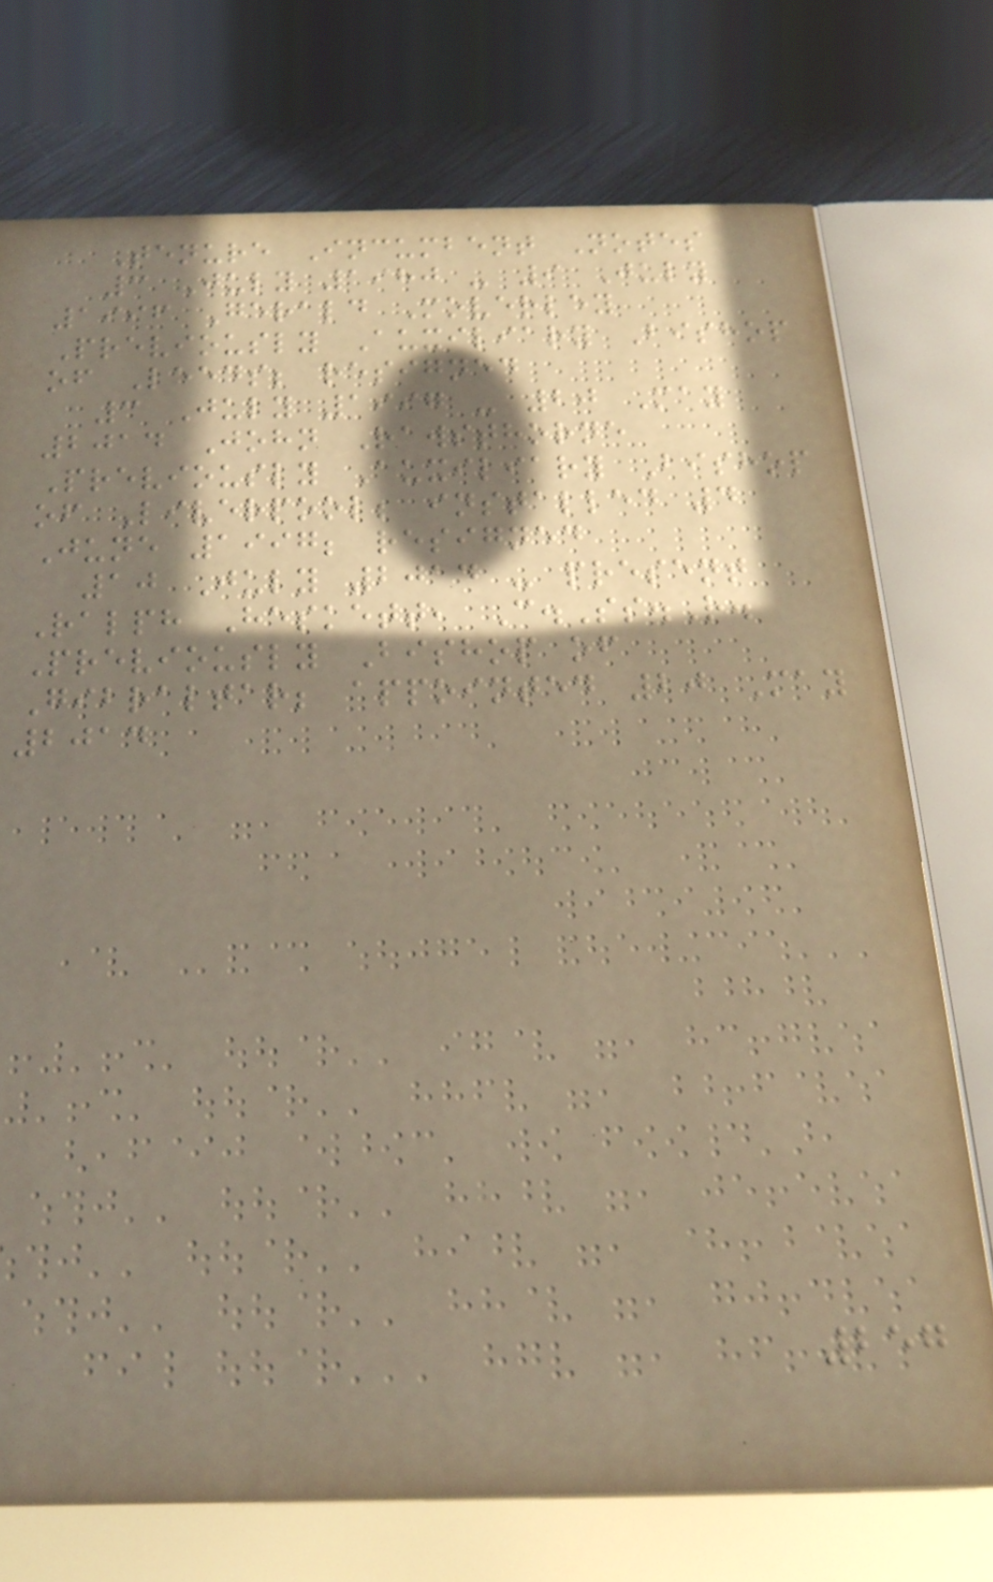Tenure Incumbent Notes
3 July 1980 - 9 July
1996 Gerald Moverley
Previously Auxiliary Bishop
of Leeds; resigned
3 July 1997 - 20 May
2014 John Rawsthorne
Previously Auxiliary Bishop
of Liverpool; installed 4
June 1997; resigned
10 July 2014 - present
Ralph Heskett, C.Ss.R.
Previously Bishop of
Gibraltar; appointed 20 May
2014
257
